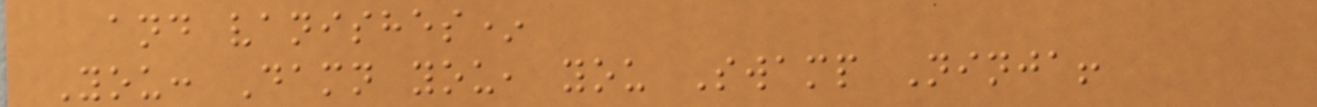and vanishes*
You: Damn you, you Swamp Ninja!
